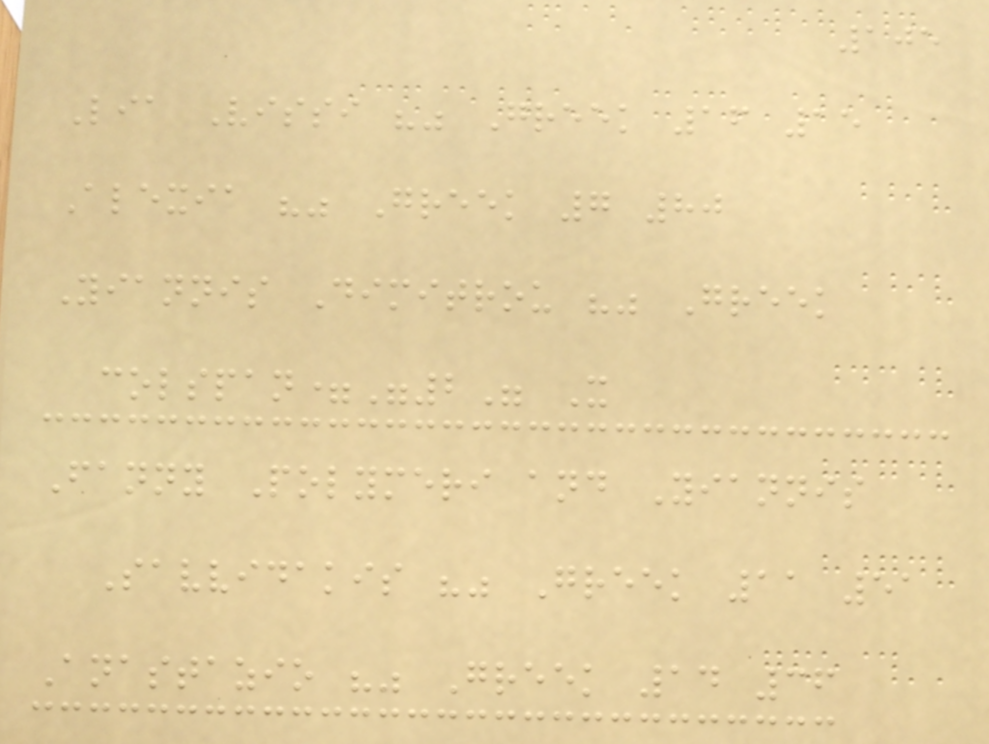105
Lia Vissi "" Greek 16 15
Alexia "" Greek 7 80
Yiannis Dimitrou "" Greek
colspan="2" X
Fanny Polymeri and Yiannis
Savvidakis "" Greek 11 51
Anastazio "" Greek 14 36
